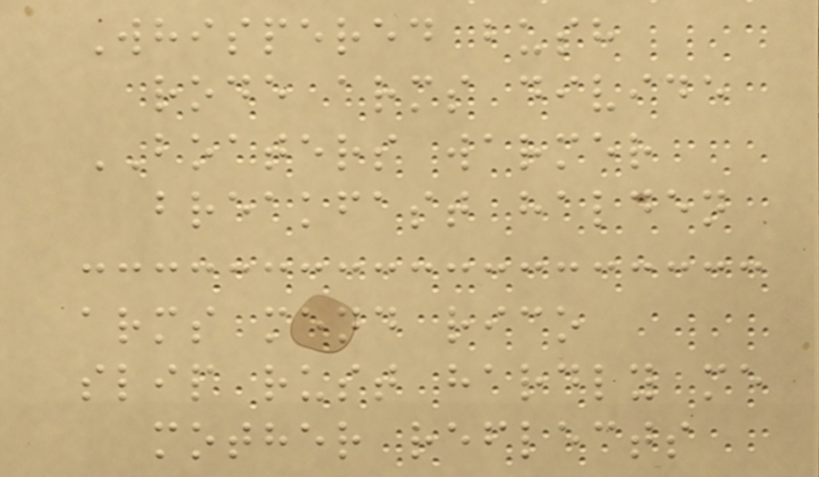Whispered bush
rode arms divide
BOATERS warmer
breakfast halden
arms mend rico
slip rust hardly me
mother reflects
